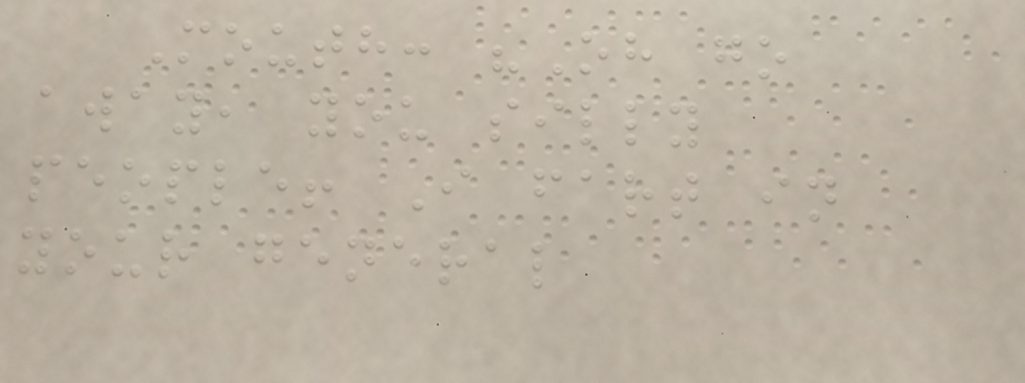Mouth: "Oh go
away, you silly
people! I fart in
your general
